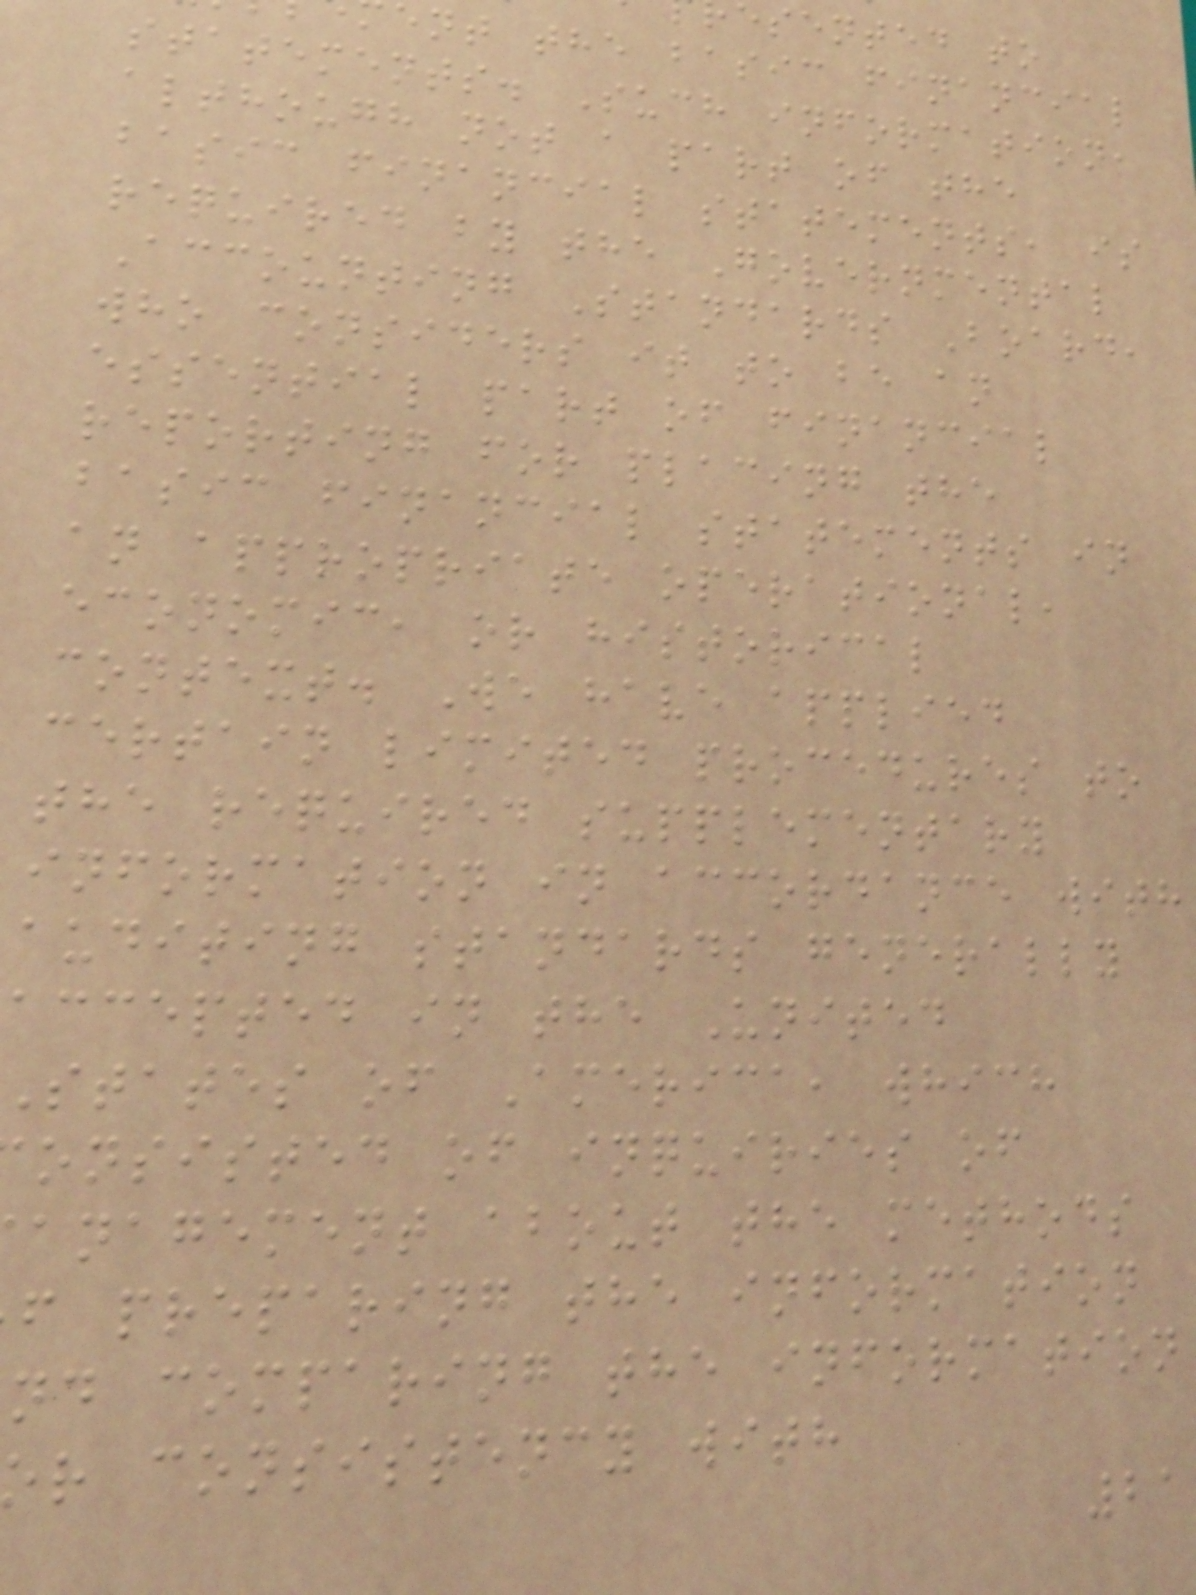esented to
ent the basic financial
statements. Such information,
although not a part of the
basic financial statements, is
required by the Governmental
Accounting Standards Board,
who considers it to be an
essential part of financial
reporting for placing the
basic financial statements in
an appropriate operational,
economic, or historical
context. We have applied
certain limited procedures to
the required supplementary
information in accordance with
auditing standards generally
accepted in the United
states of America, which
onsisted of inquiries of
anagement about the methods
f preparing the information
nd comparing the information
r consistency with
